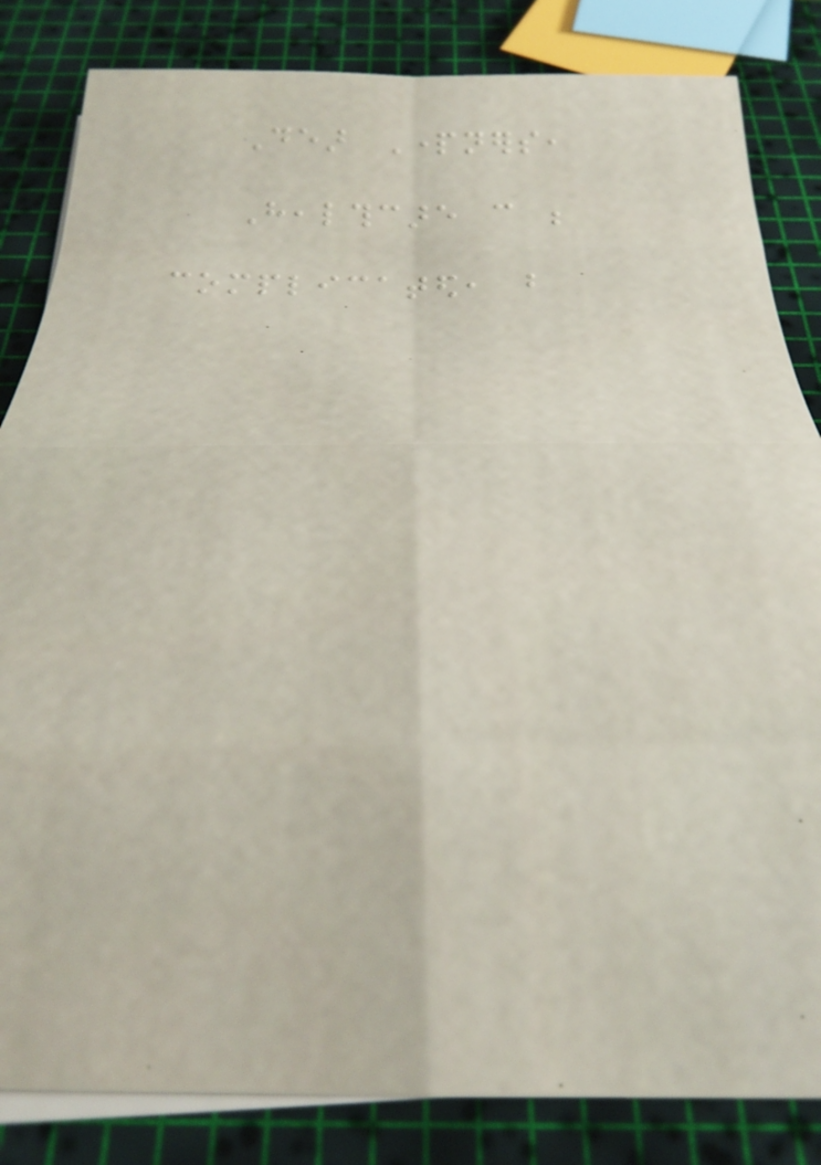Dear Partners,
Healthcare can be
complicated, but
